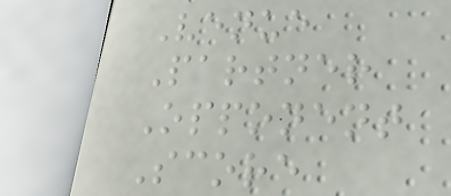Venue
Partner
Opponent
Score
